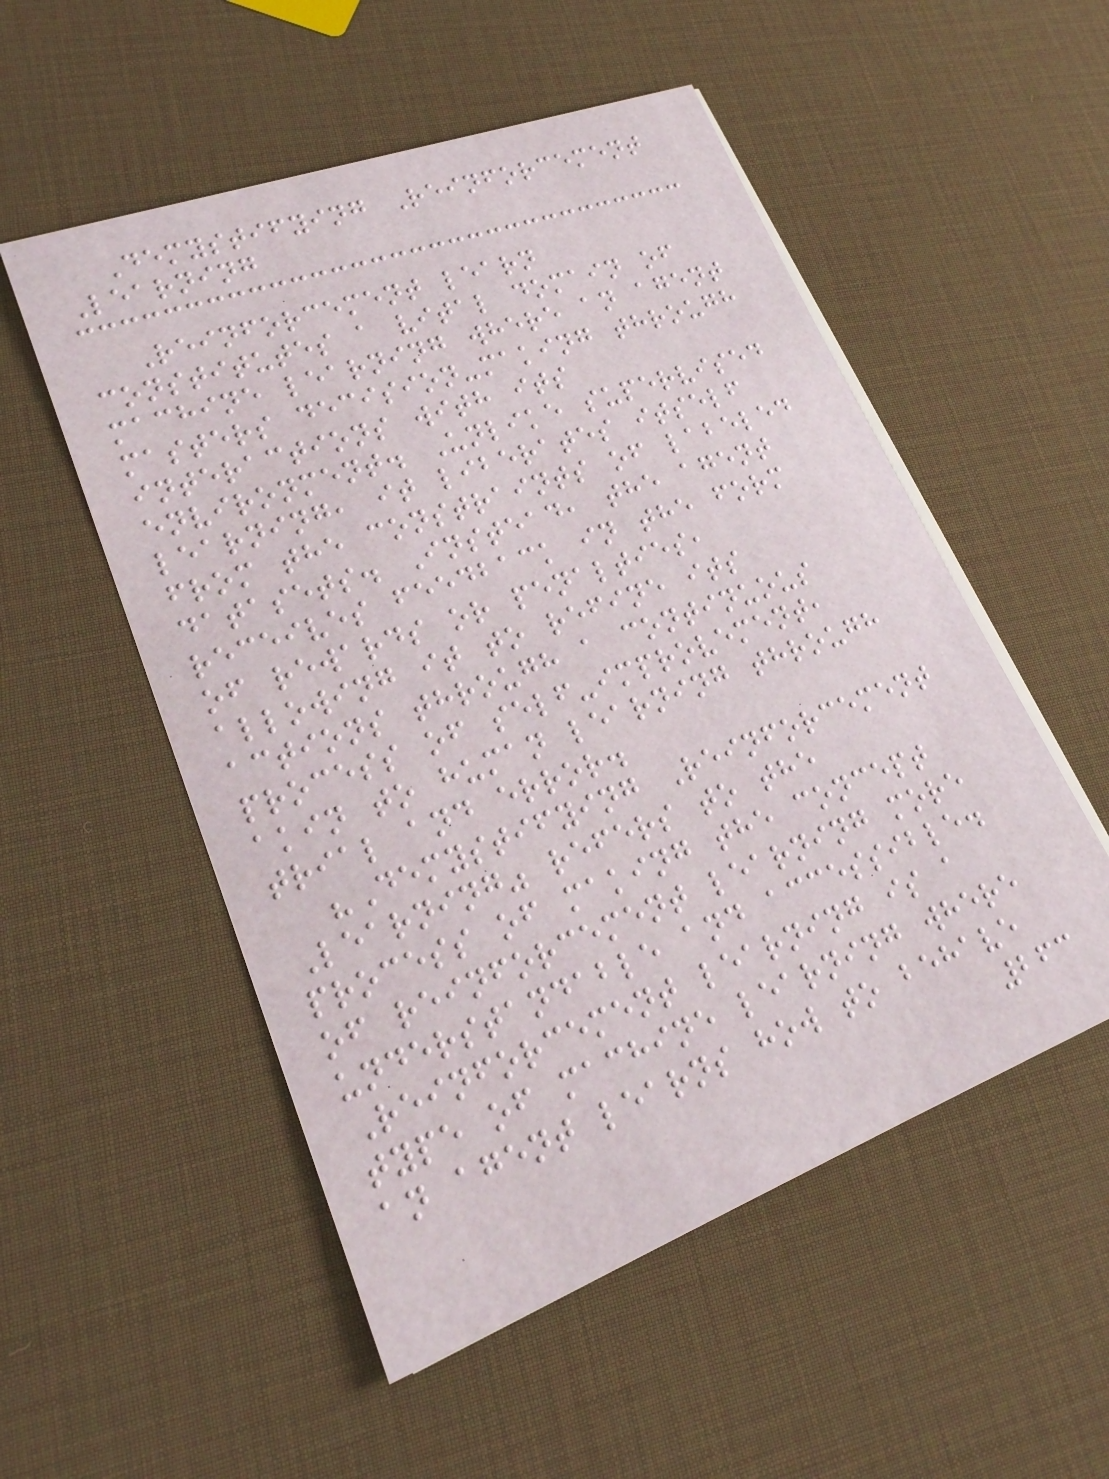Demystifying Reinforcement
Learning
Reinforcement learn
constitutes a vital domain of
machine learning where an agent
masters decision-making through
interactions with its
environment. Unlike supervised
learning, it liberates itself
from the constraints of labeled
datasets. Instead, the agent
receives feedback in the form
of rewards or penalties,
allowing it to refine its
actions through a continuous
process of self-improvement,
akin to human learning through
trial and error.
"Demystifying Reinforcement
Learning" refers to the
process of making the concept
of reinforcement learning more
understandable and accessible.
Reinforcement learning is a
type of machine learning where
an agent learns how to behave
263
